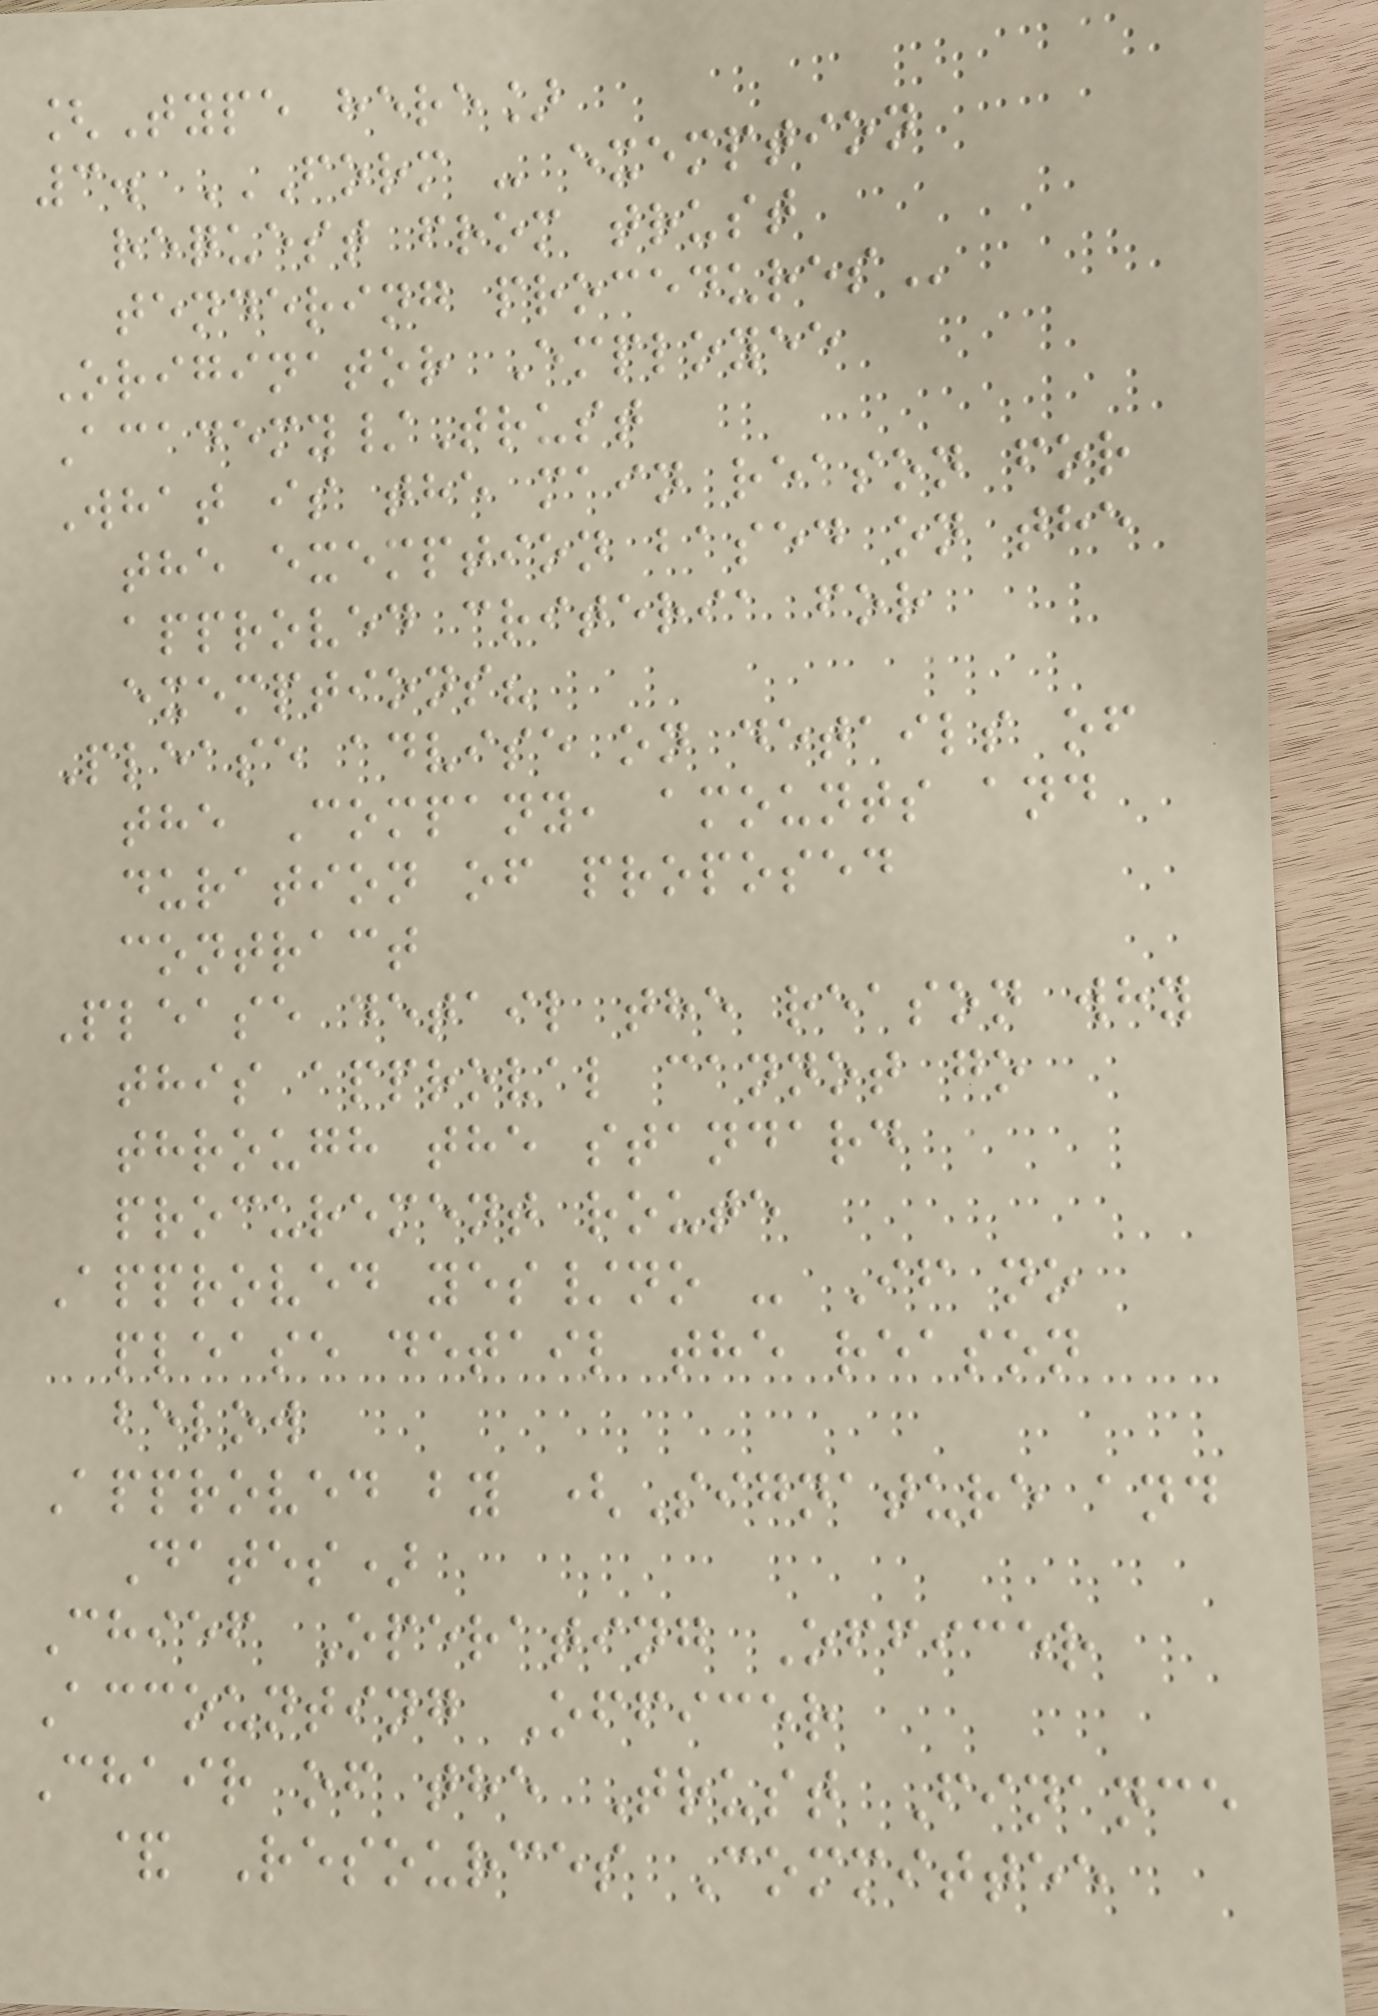[Type here]
3. FORM - EXEMPTION
REQUEST FROM TRUST
TENDERING PROCEDURES
Originator Employee
Academy/Trust
What is the main reason for
the exemption based on the
approved criteria for
exemptions?
Please advise on details of
the Company, amounts and
duration of proposed
contract
Please detail the reason why
this approval cannot go
through the standard
procurement route
Approved yes/no - If no
please detail the reason
below
Approved by (Signature and
Dates)
Chief Operating Officer
Accounting Officer
Chair of the Trust Finance
& Resources Committee
